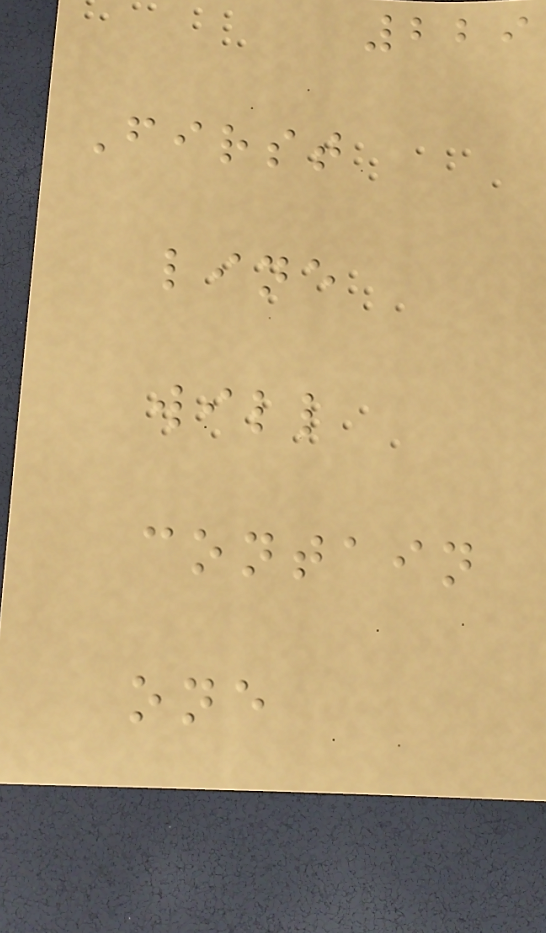229
First
line
will
contain
one
